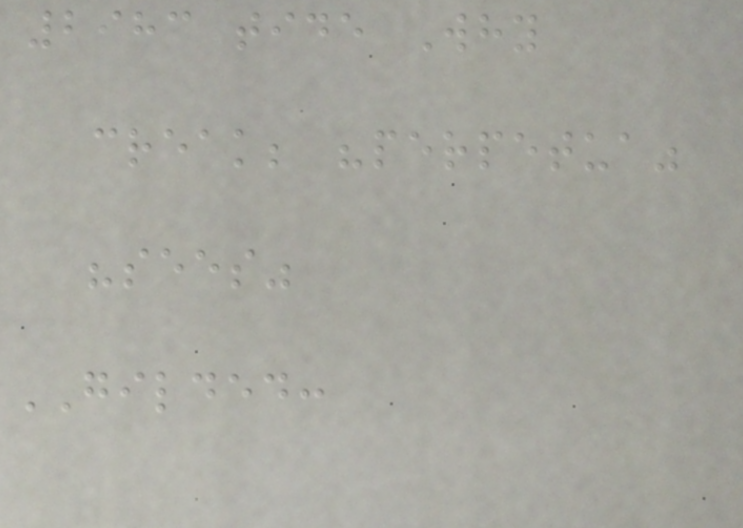2983 tide Why
creak; "perpetua"
"sees"
GILDED:
